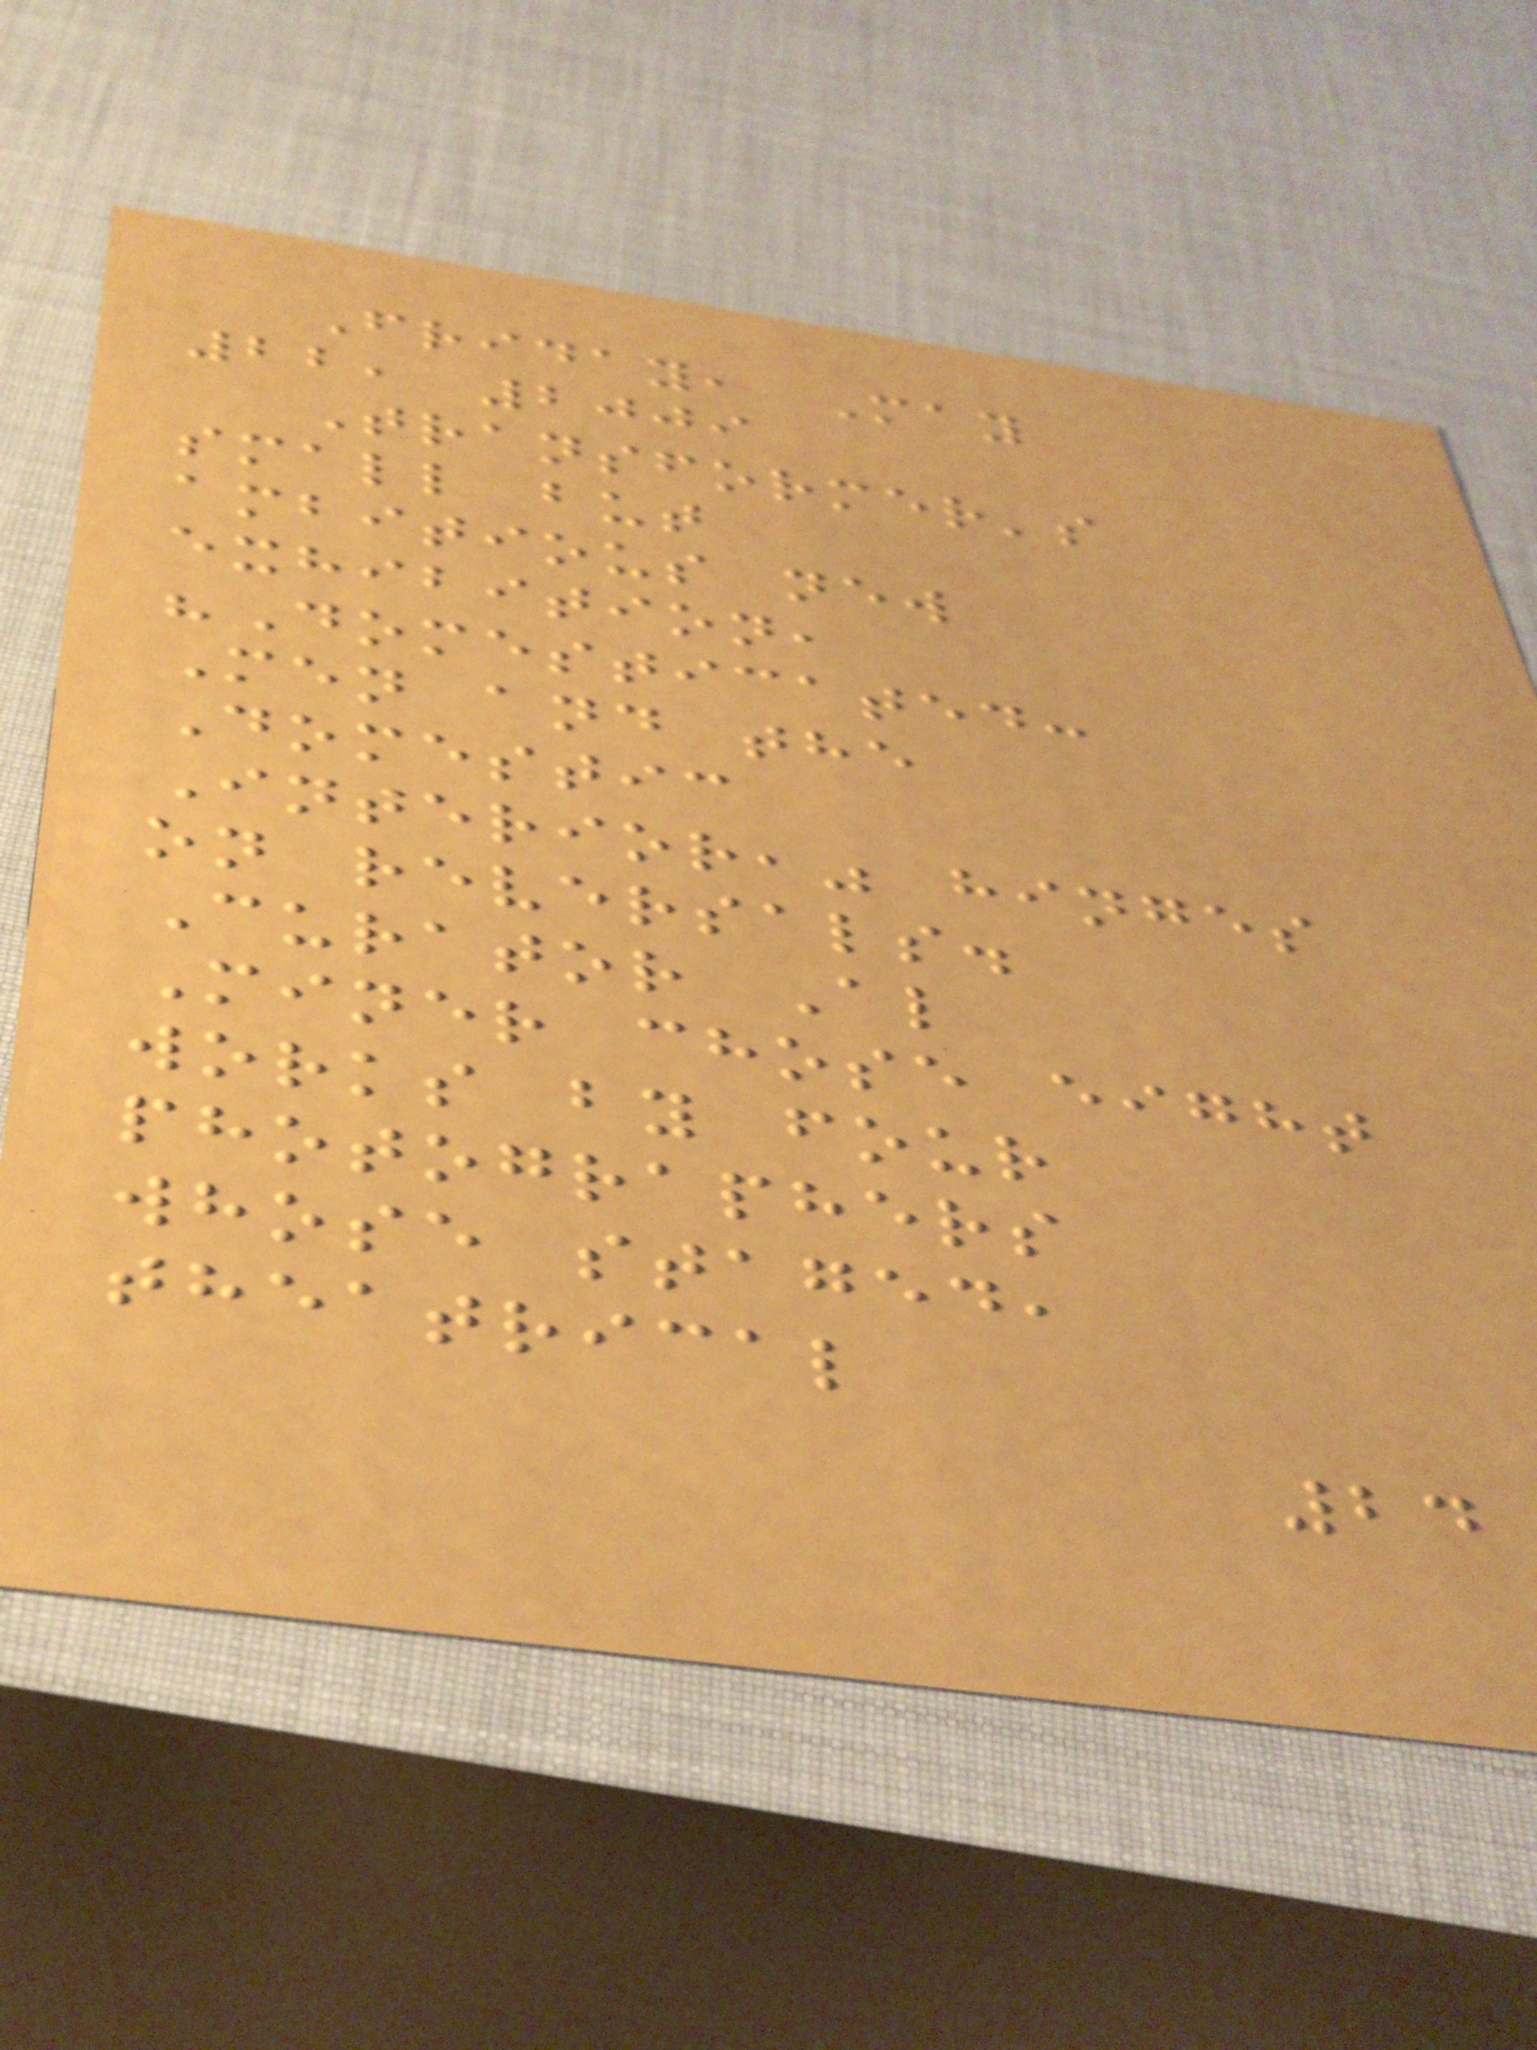Friday, May
22, 2009
Transformer's
small but
ambitious new
exhibition,
"Domesticated:
Men and the
Domestic
Interior," hinges
on reversals.
Curator Al
Miner chose eight
works by four
photographers
whose staged,
theatrical
24
